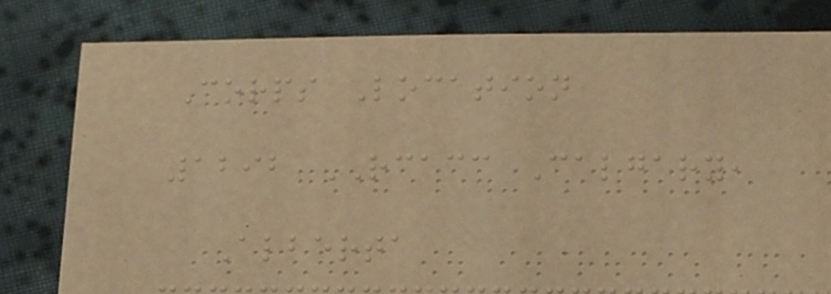Corps Location
1292 RCACC Calgary,
Alberta
